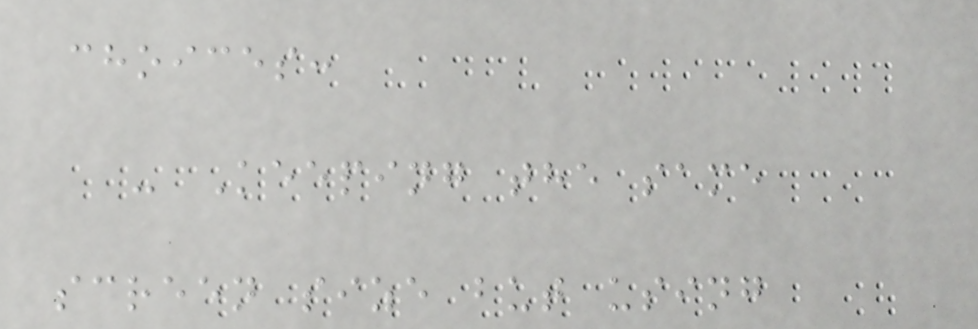choices:
- Keeping the same
screen size but using
